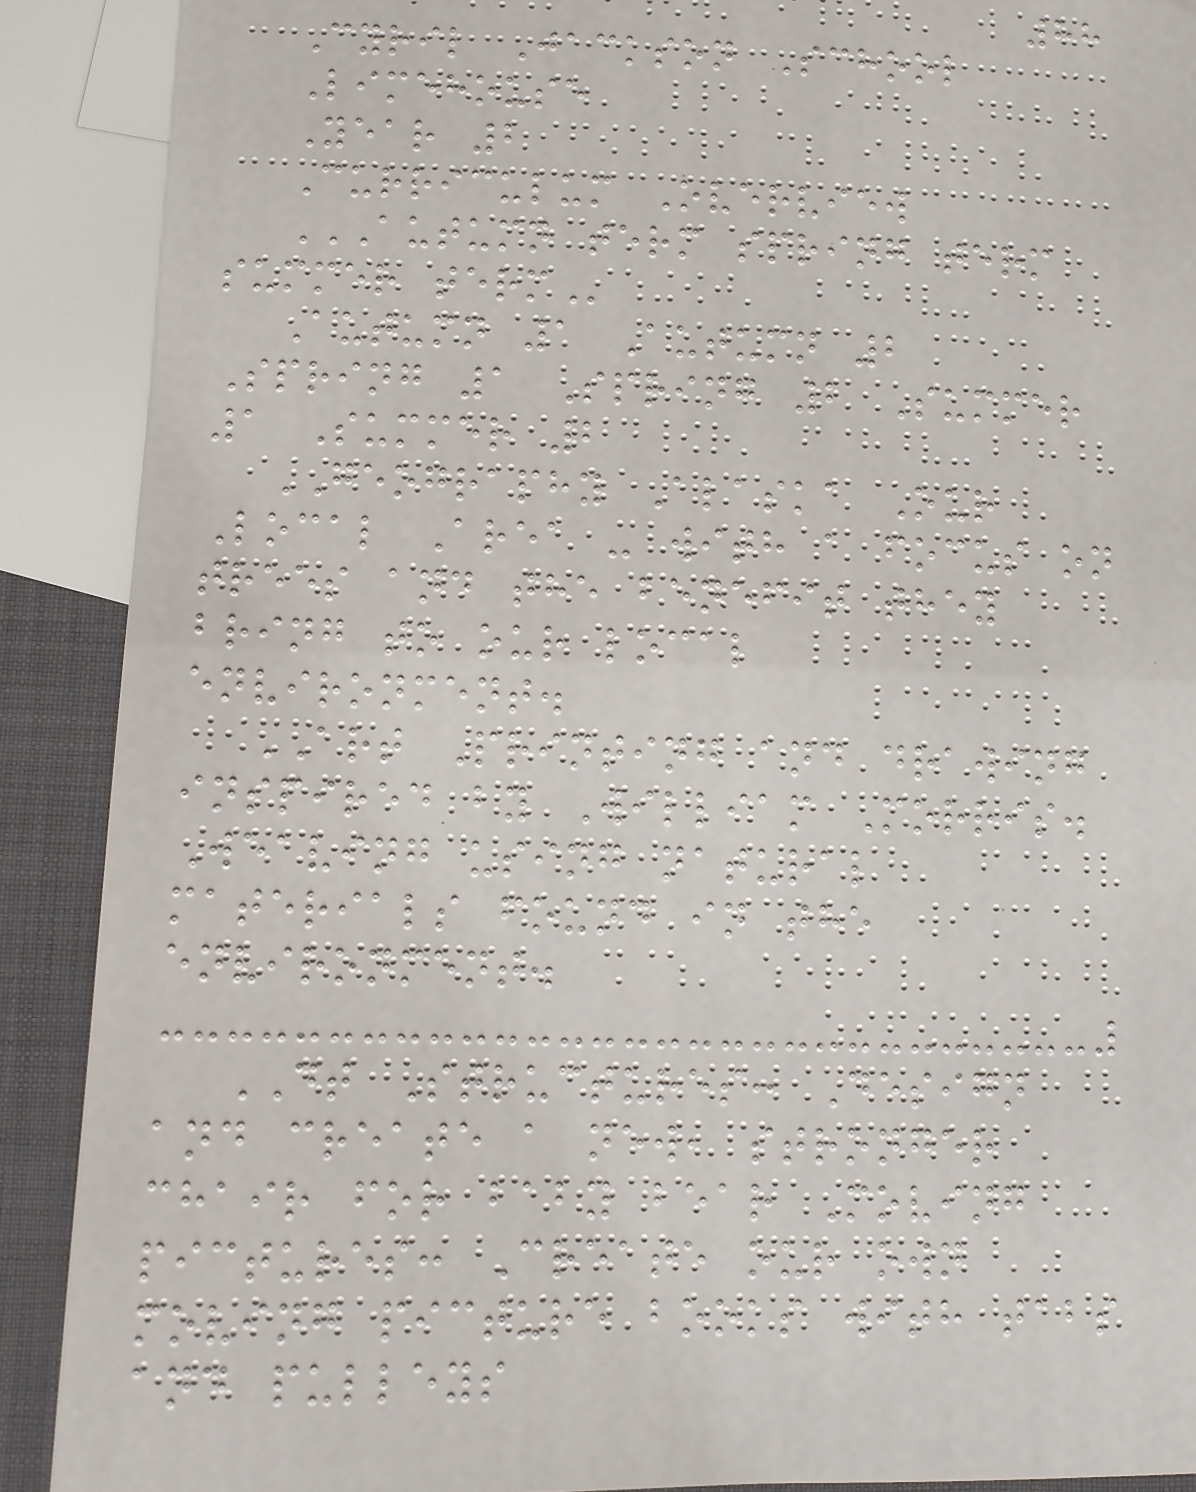88
Cyril Jackson School
Limehouse
Year 2
Curriculum Overview
AUTUMN TERM SPRING TERM
SUMMER TERM
Autumn 1 Autumn 2
Spring 1 Spring 2 Summer
1 Summer 2
GEOGRAPHY Alaska Our
Local Area - with a focus on
trees and the benefit they
bring to our local
environment.
ART Printing and drawing
inspired by William Morris.
Weaving using natural
materials found in the
environment.
DT Structures: Design
and create a new, stronger
chair for baby bear Moving
pictures: Create our own
moving picture books with tabs
and pulleys
